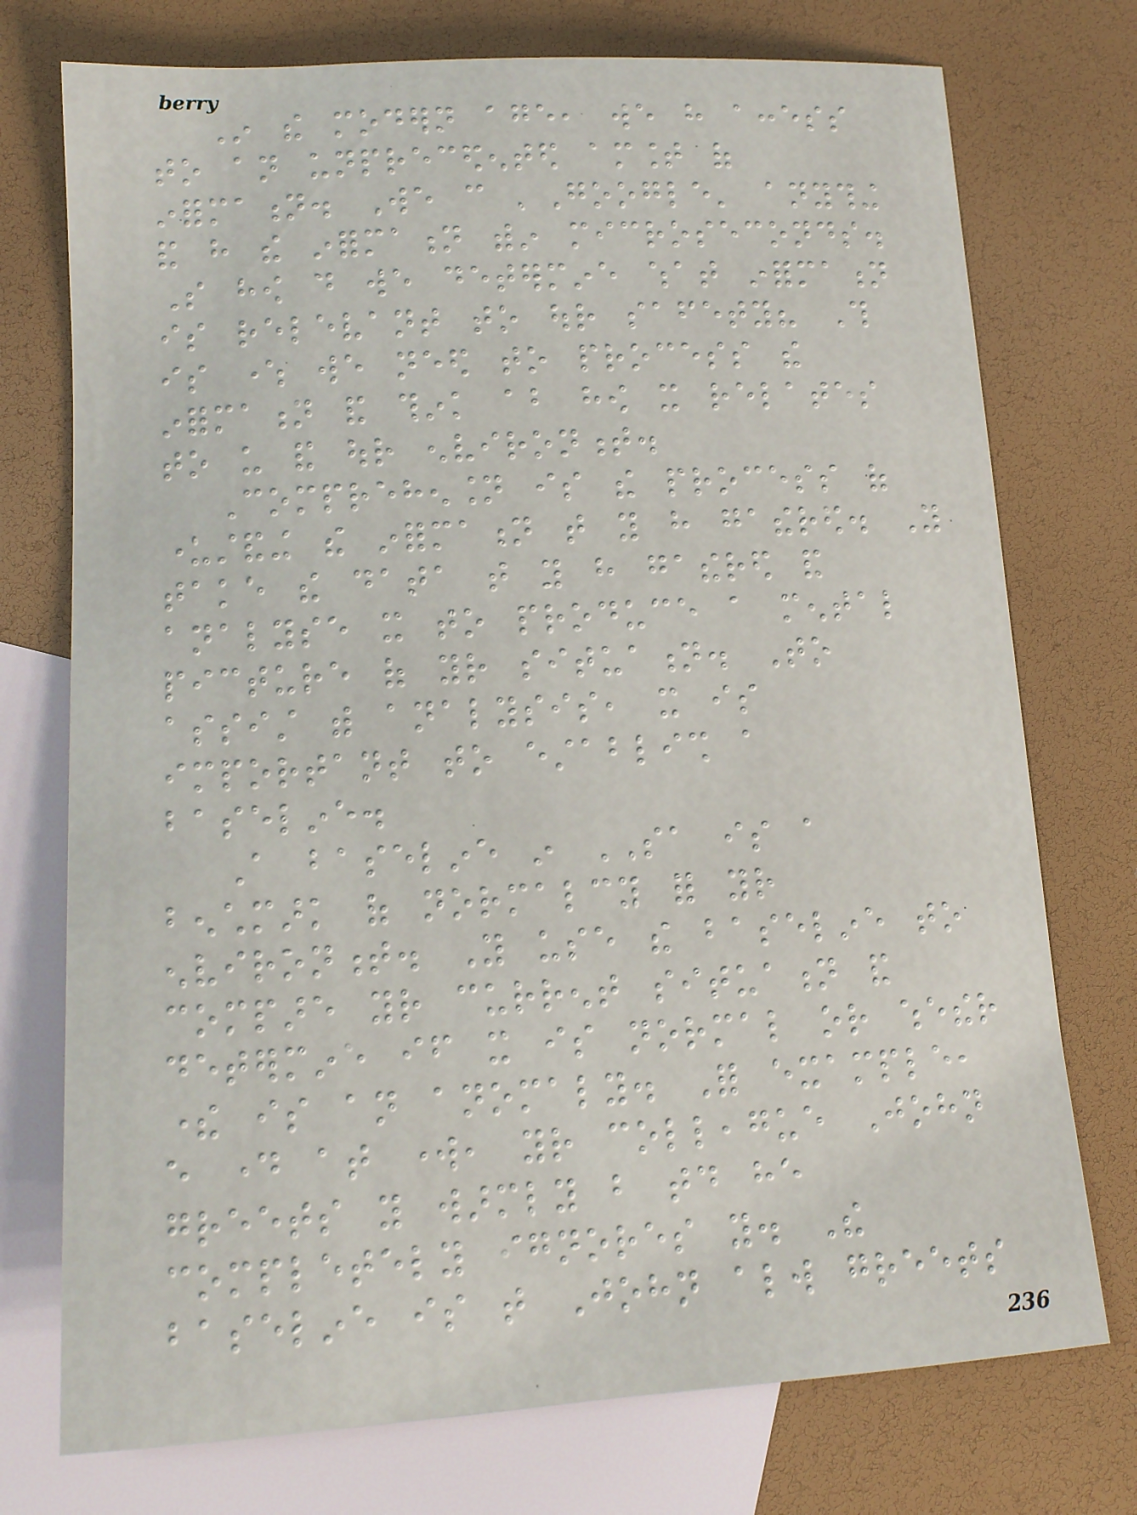In the modern age, we have access
to an unprecedented amount of
information. We can 'Google' anything
and have the information within microseconds.
So how do we determine what information
is relevant to our safety? This
is where we need to process the
information and think about how it relates
to us and our environment.
Comprehension is the process of
understanding the information that you have gathered. You
take the data that you have gathered and
analyse it to produce a mental
picture of your situation. To
assist with analysis, it is
important to establish a
baseline.
A baseline in SA is a
benchmark of normalcy for your
environment. You use the baseline to
compare your current situation and
determine if it is normal or whether
there is an anomaly. For example,
every day at work, your colleague John
greets you warmly but today he
completely ignores you. The
baseline is that John always greets
